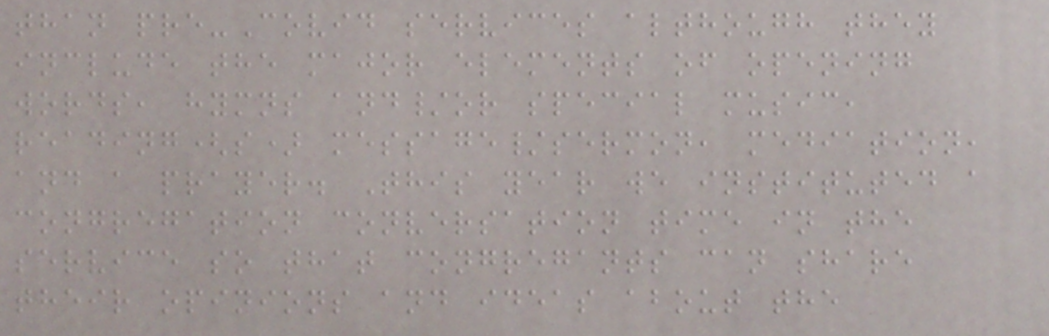than pre-Covid services although they
include the major elements of opening
words, hymns and/or special music,
reading(s) message/sermon, mediation,
and a prayer. This year we instituted a
congregation conversation time in the
service so that congregants can share
their opinions and ideas about the
